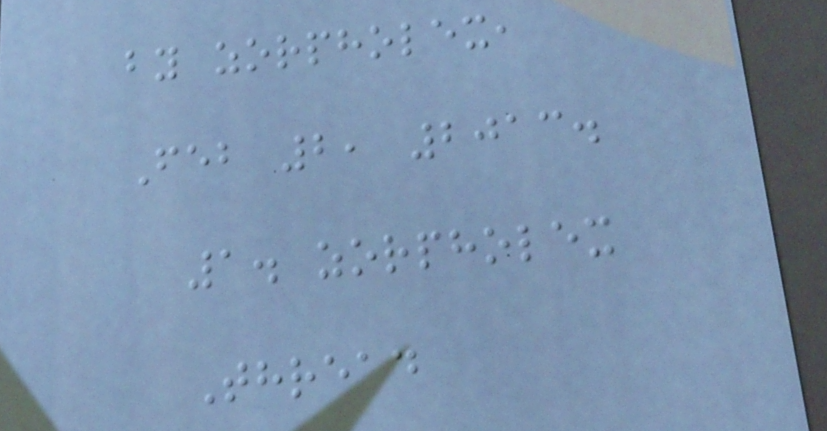by zorpholex,
Feb 2, 2013.
1. zorpholex
Thread
